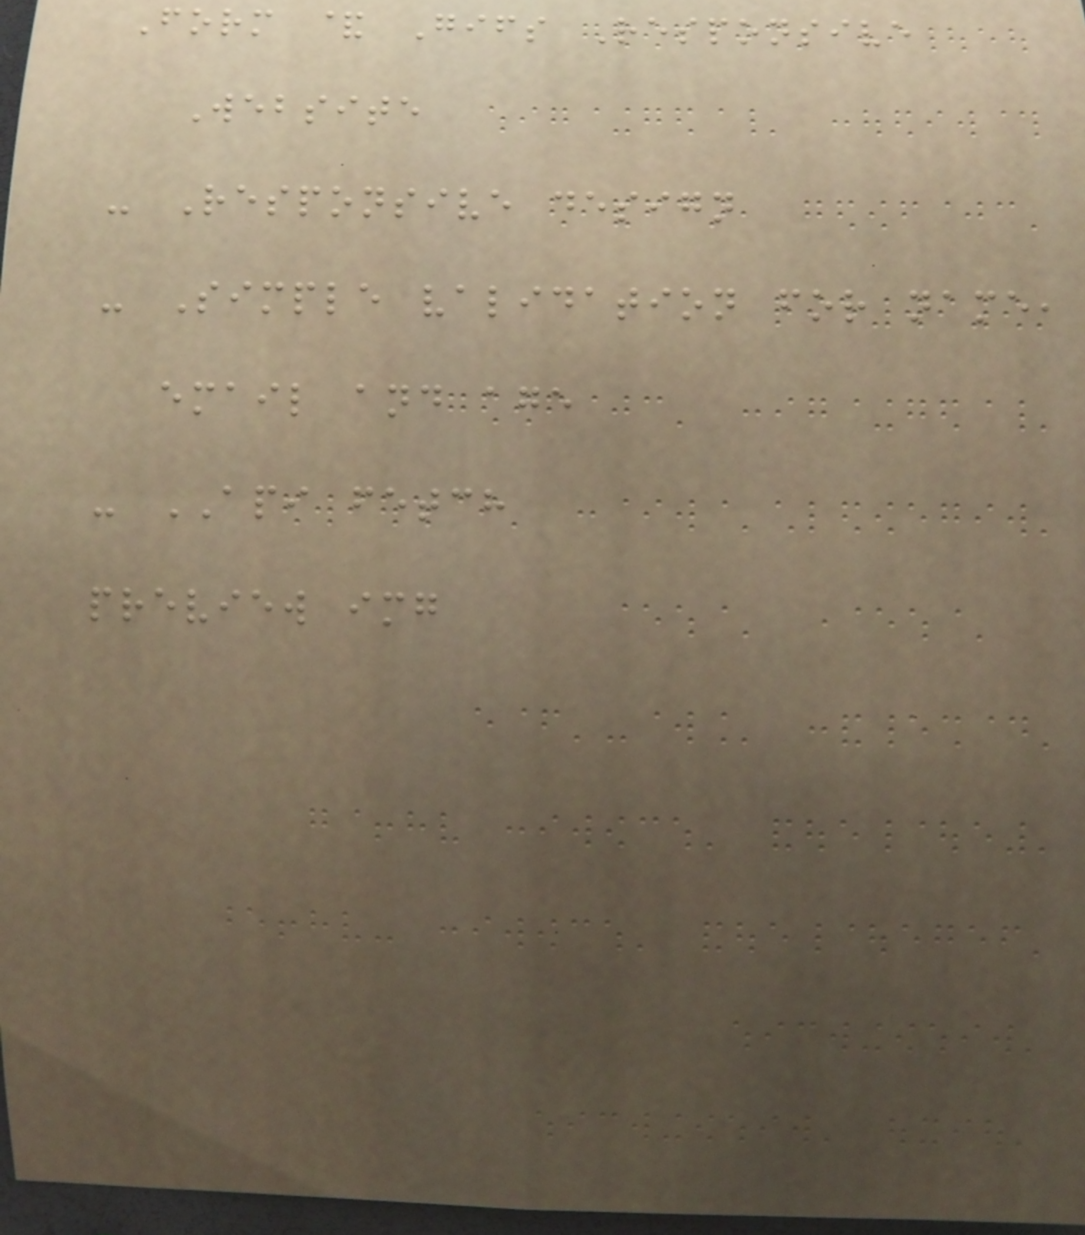Form & Gifs Responsive
Website
- Responsive design
- Simple validation for name,
email and age
- API fetch
preview img
